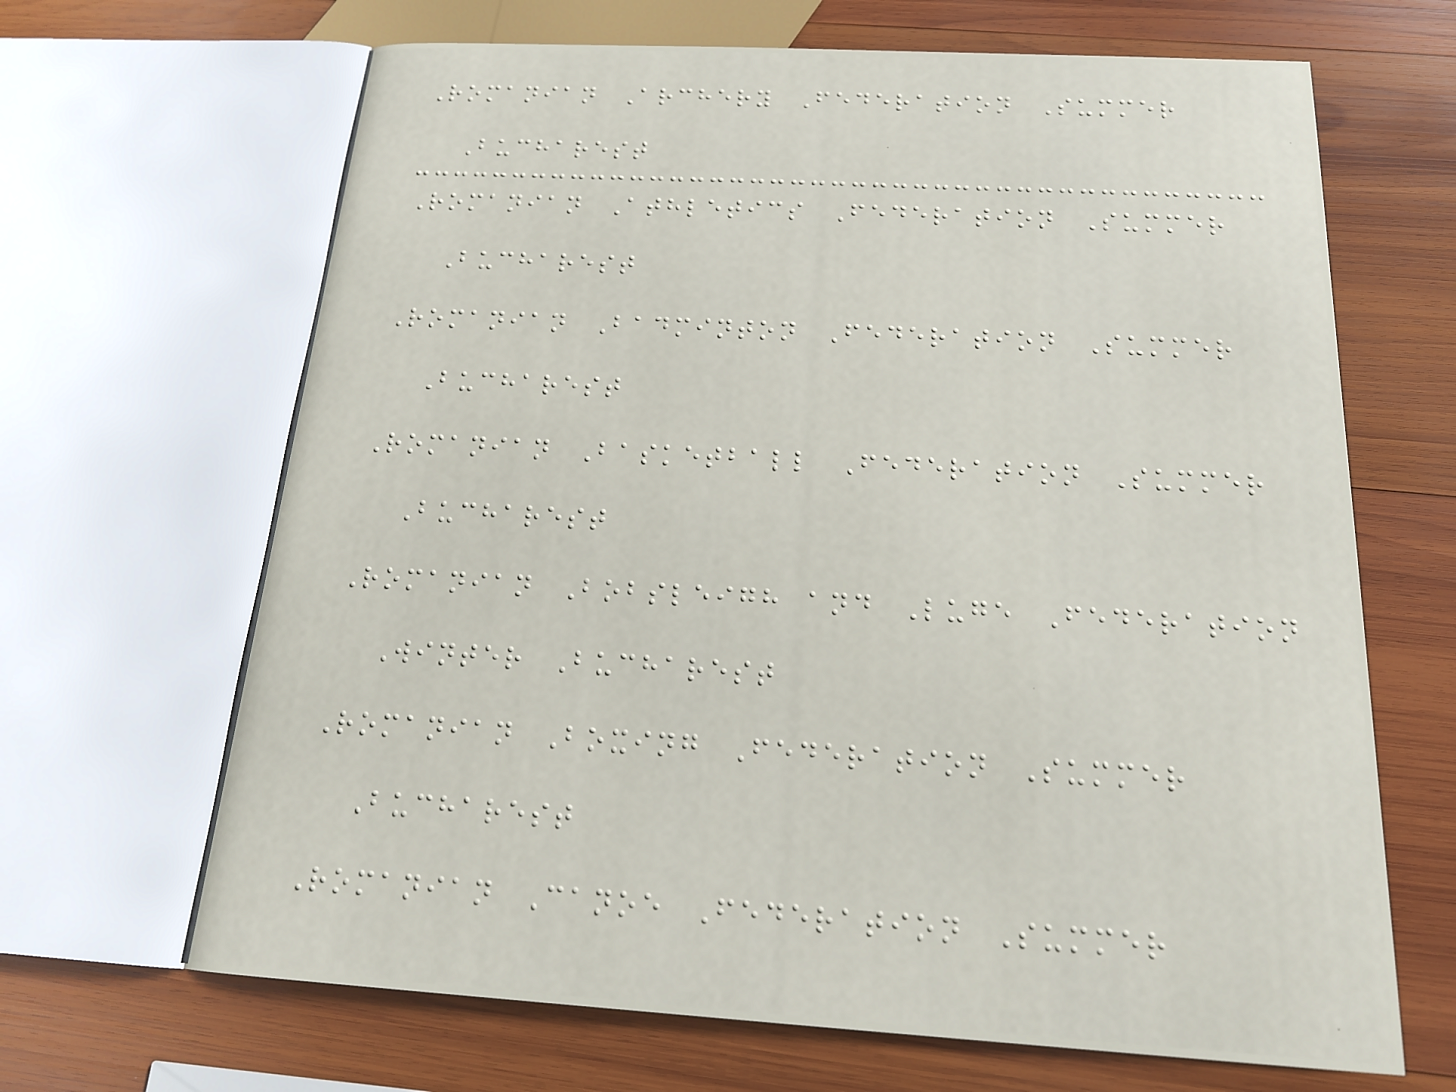Romanian Archery Federation Summer
Bucharest
Romanian Athletics Federation Summer
Bucharest
Romanian Badminton Federation Summer
Bucharest
Romanian Basketball Federation Summer
Bucharest
Romanian Bobsleigh and Luge Federation
Winter Bucharest
Romanian Boxing Federation Summer
Bucharest
Romanian Canoe Federation Summer
